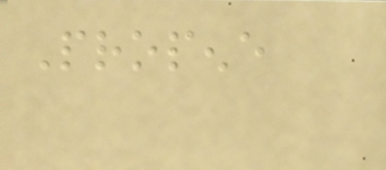Propene
